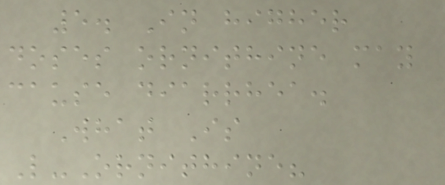5. In higher
doses ornithine may
cause diarrhea.
What Is
L-Ornithine?
